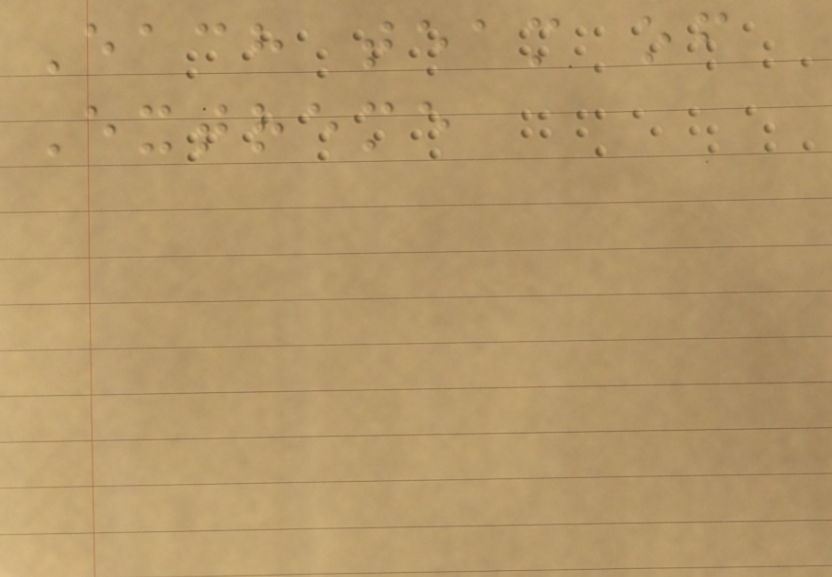Each team of
Extreme
